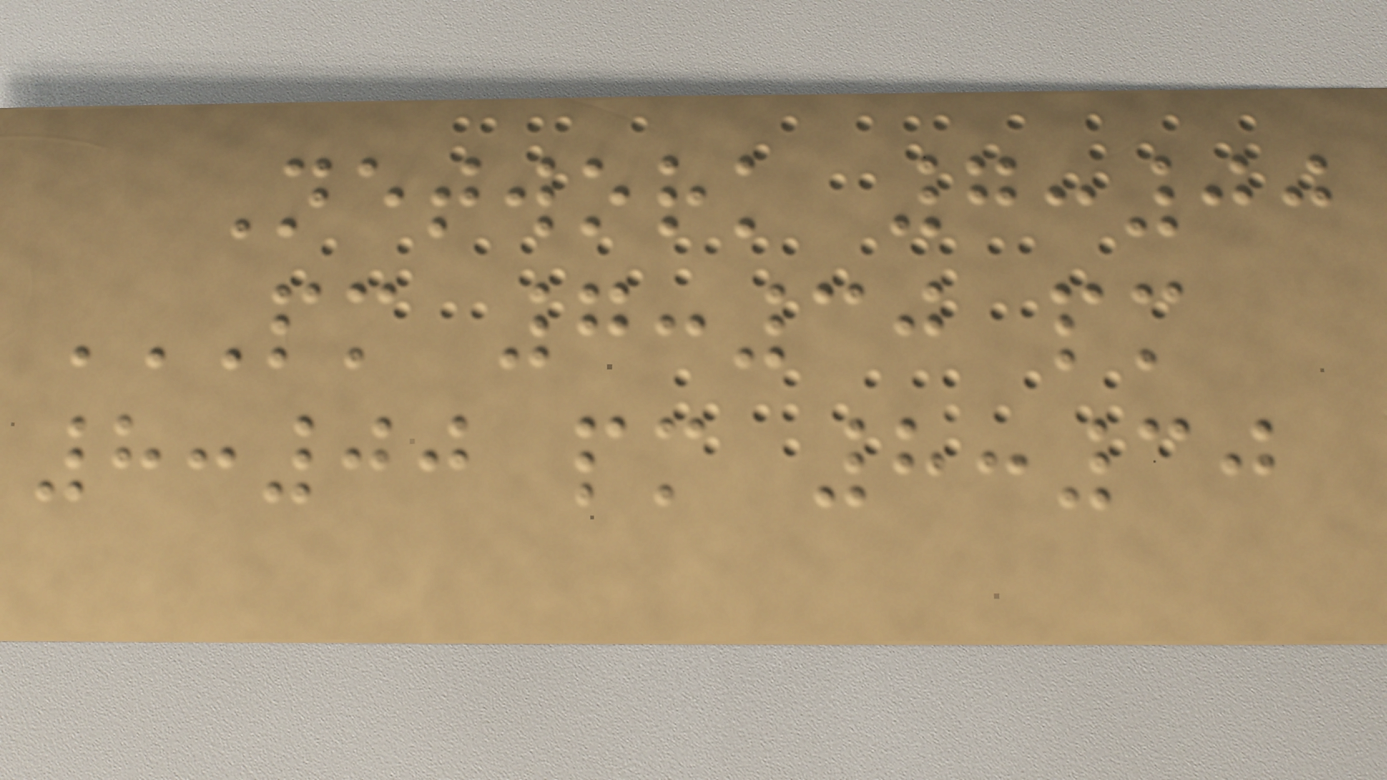Network 7:00
PM 7:30 PM
8:00 PM 8:30
